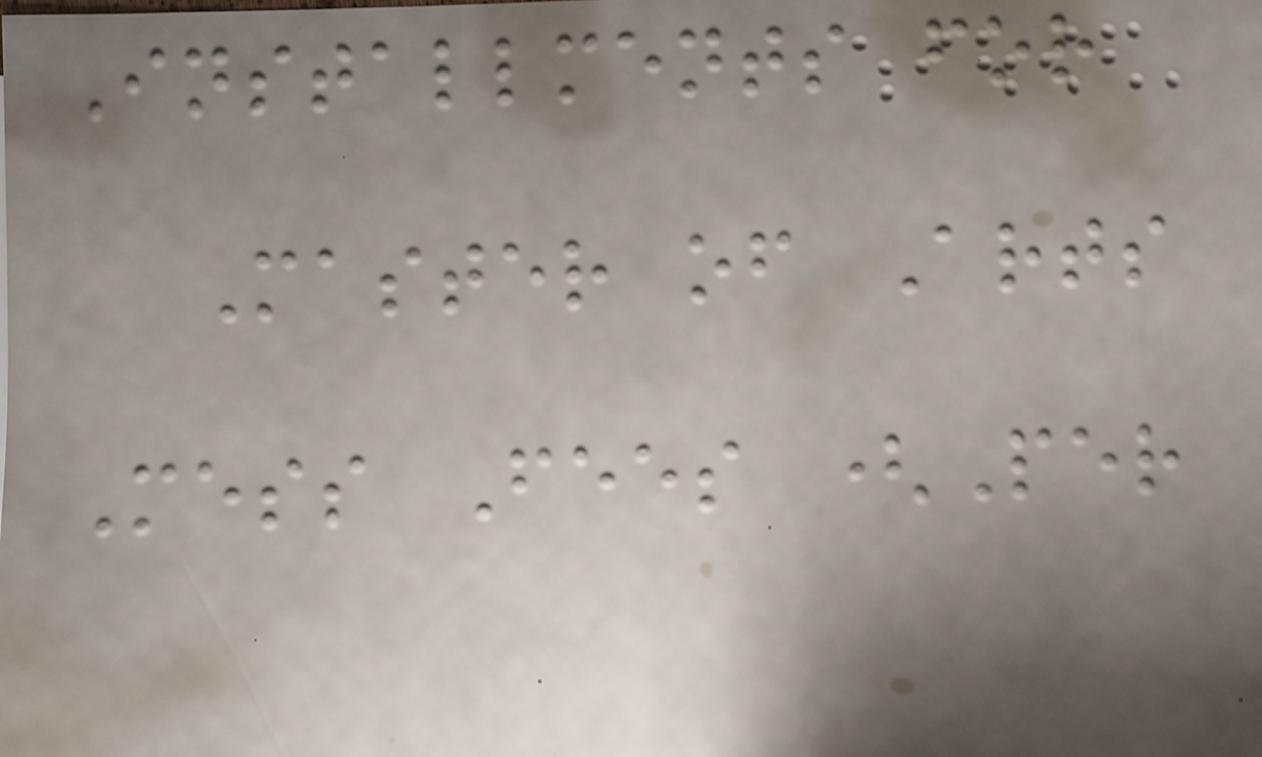Installments for
Master of Arts
Mess Fees (Per
